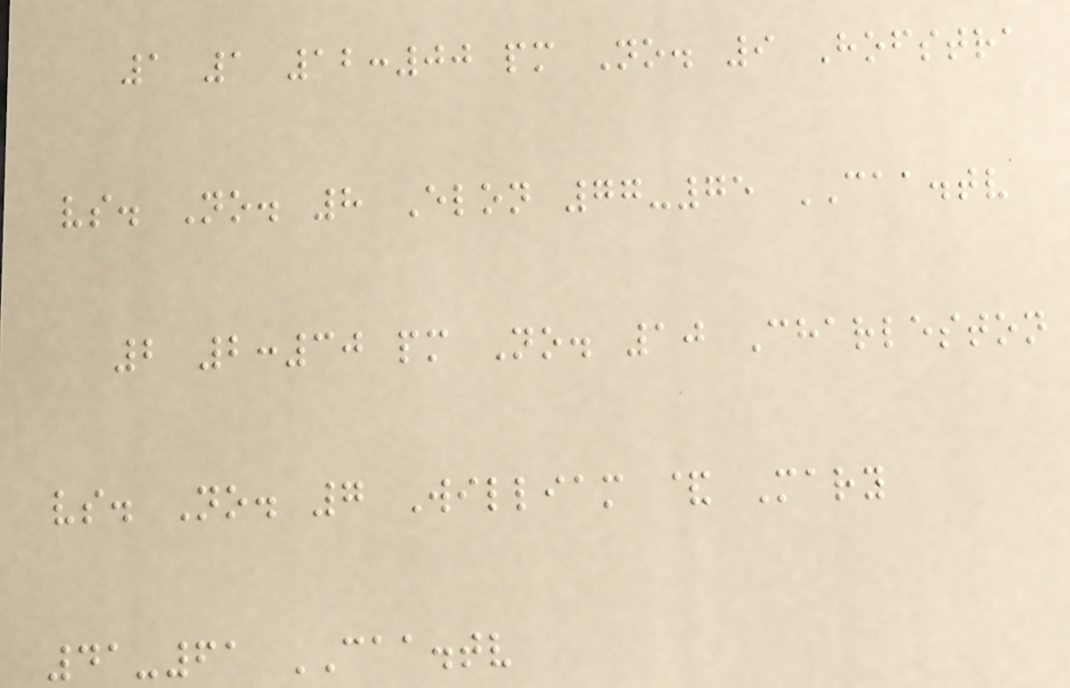1 1 12:00 pm No. 9 Hofstra
vs. No. 8 Elon 77-75 CAA.tv
2 2:30 pm No. 10 Charleston
vs. No. 7 William & Mary
41-61 CAA.tv
